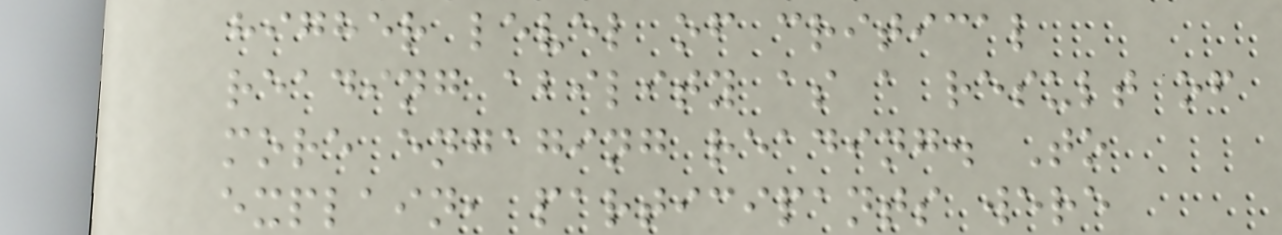higher level of critical
reading ability as a result of
more engaging reading. To
explain, participants were
